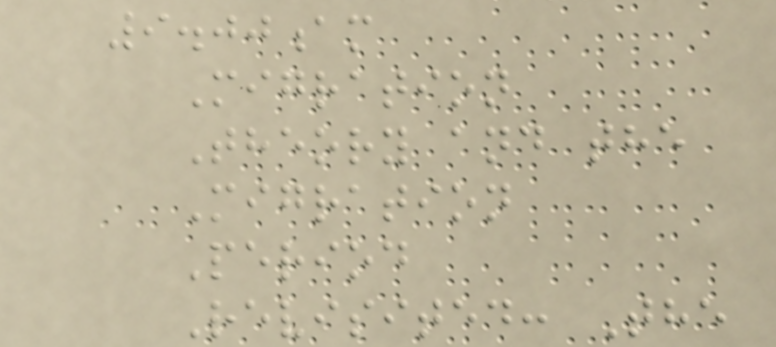9.00am
Migration
Theory and the
Migration
Period
Revisited: The
